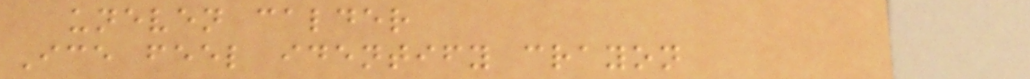uneven calder
Ice feel identify crayon
